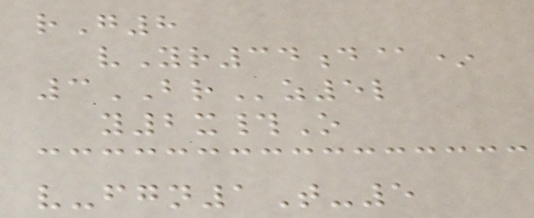rG8
vYr34d@*
3BRz5l
y2x#O
v-fgn1T-5
